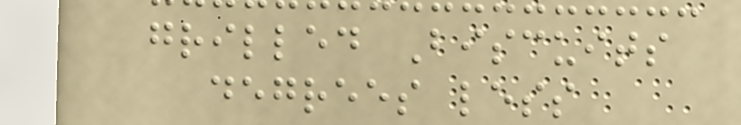grilled Biscuits
degrees less
